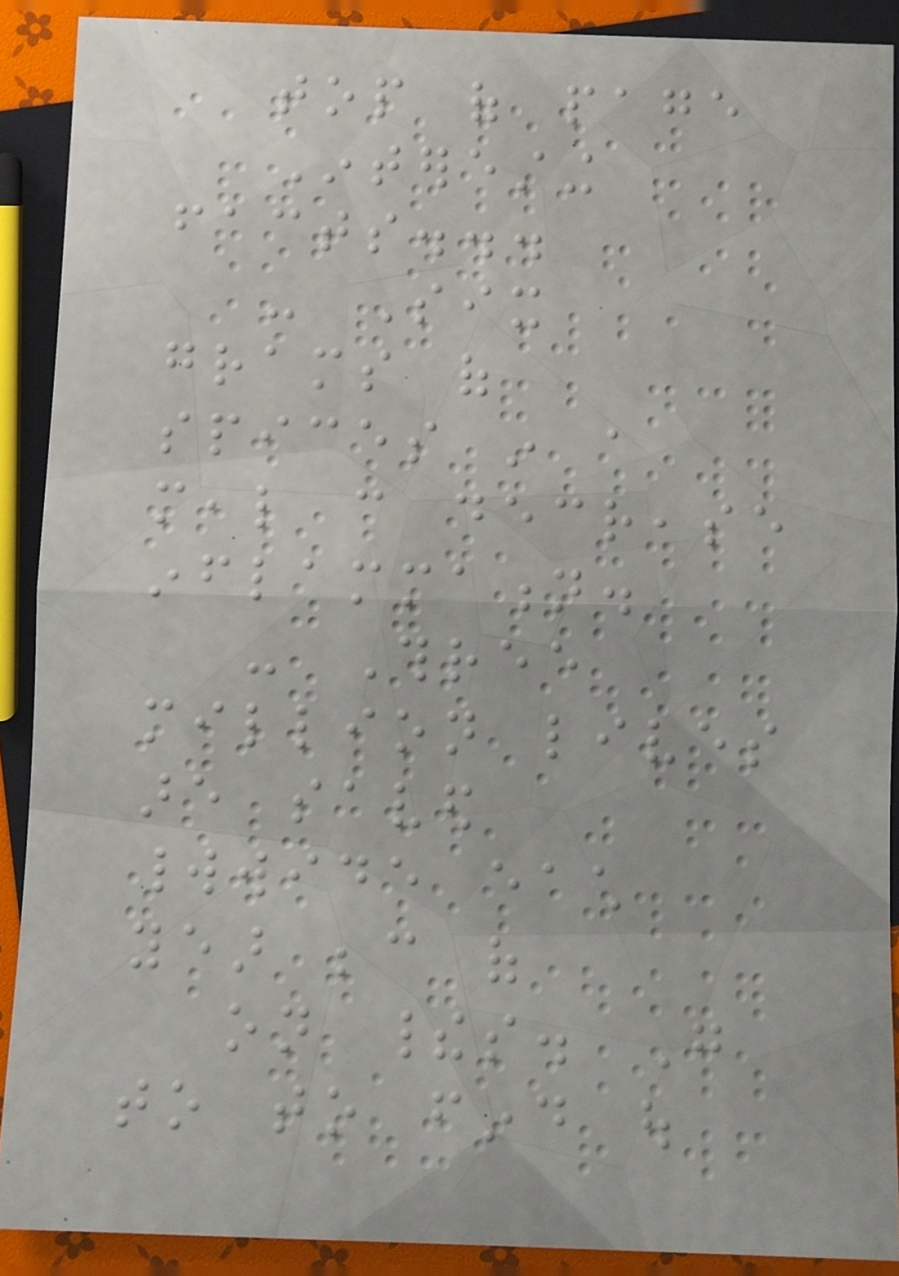top of page
Interesting
facts...
- Six
grams of
spices in a
meal can decrease
inflammation.
- Three
million lives
are saved
worldwide each
year because of
on theirs. Go
to to find out
